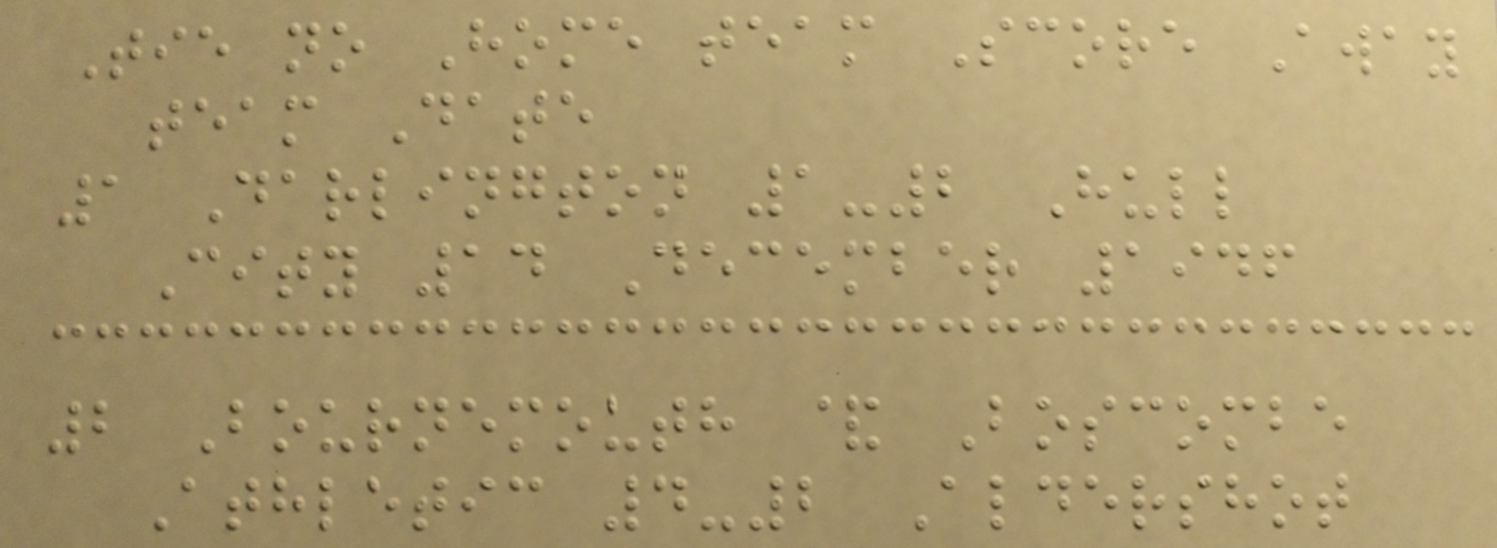Tie no Home team Score Away
team Date
1 Darlington 1-2 Hull
City 14 December 1946
2 Bournemouth & Boscombe
Athletic 4-2 Aldershot
